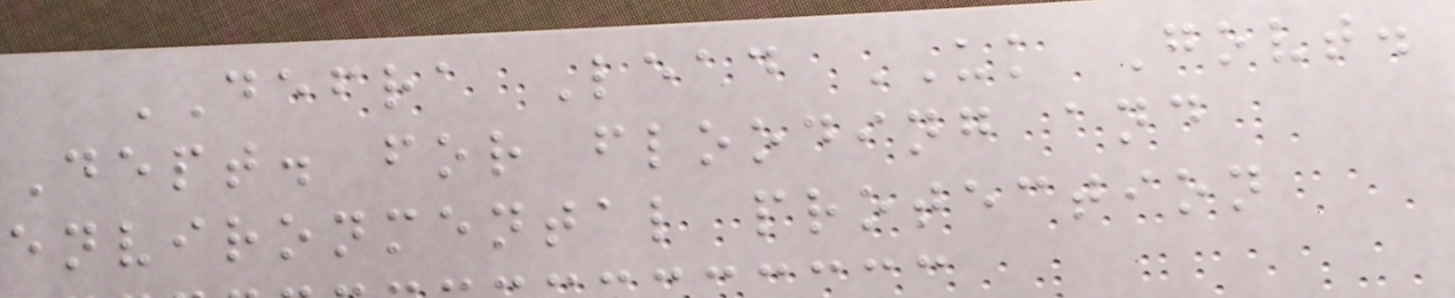DEFRA Lead UK Govt.
Dept. for flooding and
environmental protection
